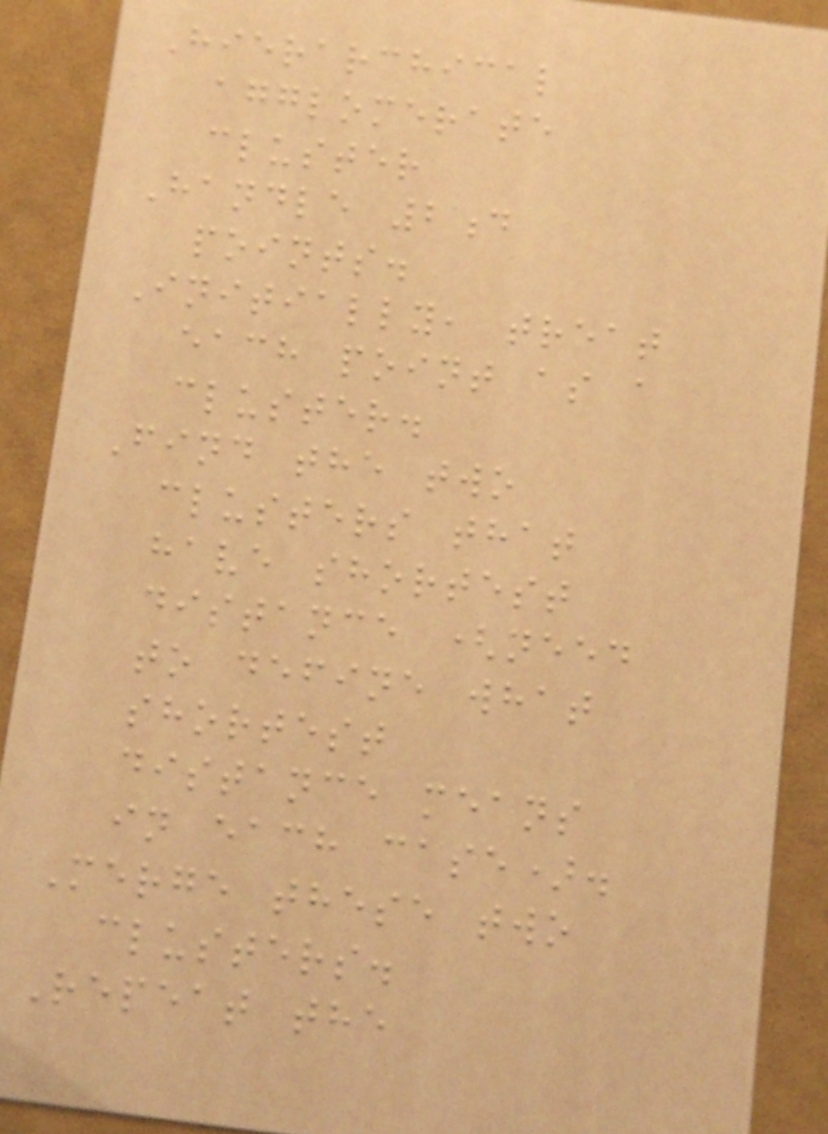Hierarchical
agglomerate
cluster
Handle 2d
points.
Initially, treat
each point as a
cluster.
Find the two
clusters that
have shortest
distance (need
to define what
shortest
distance means
in each case).
Merge these two
clusters.
Repeat the
